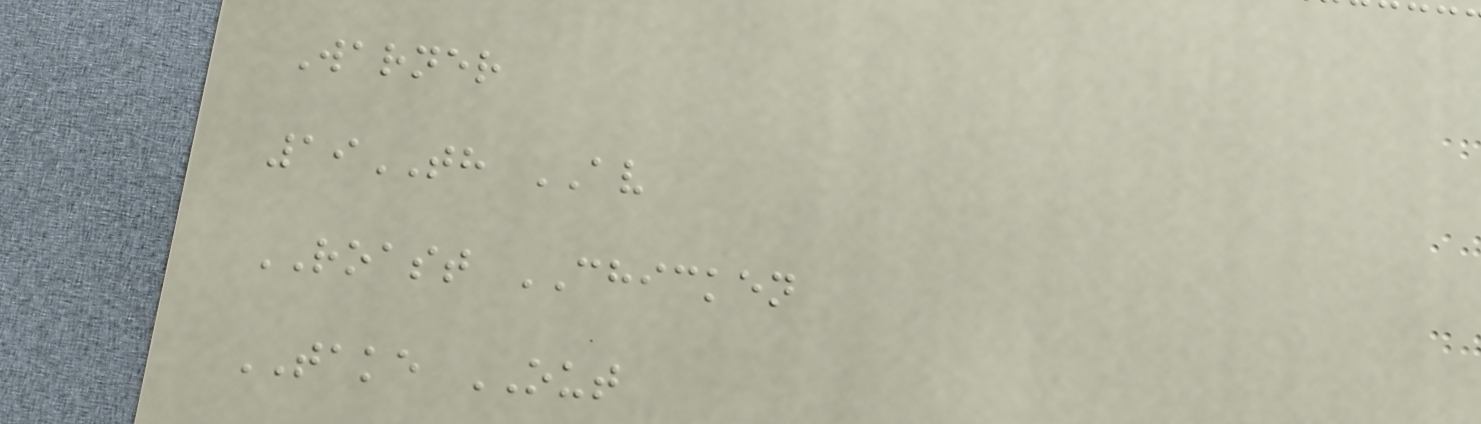Warner
19TH AV
ROAST CHICKEN
TAKE OUT
